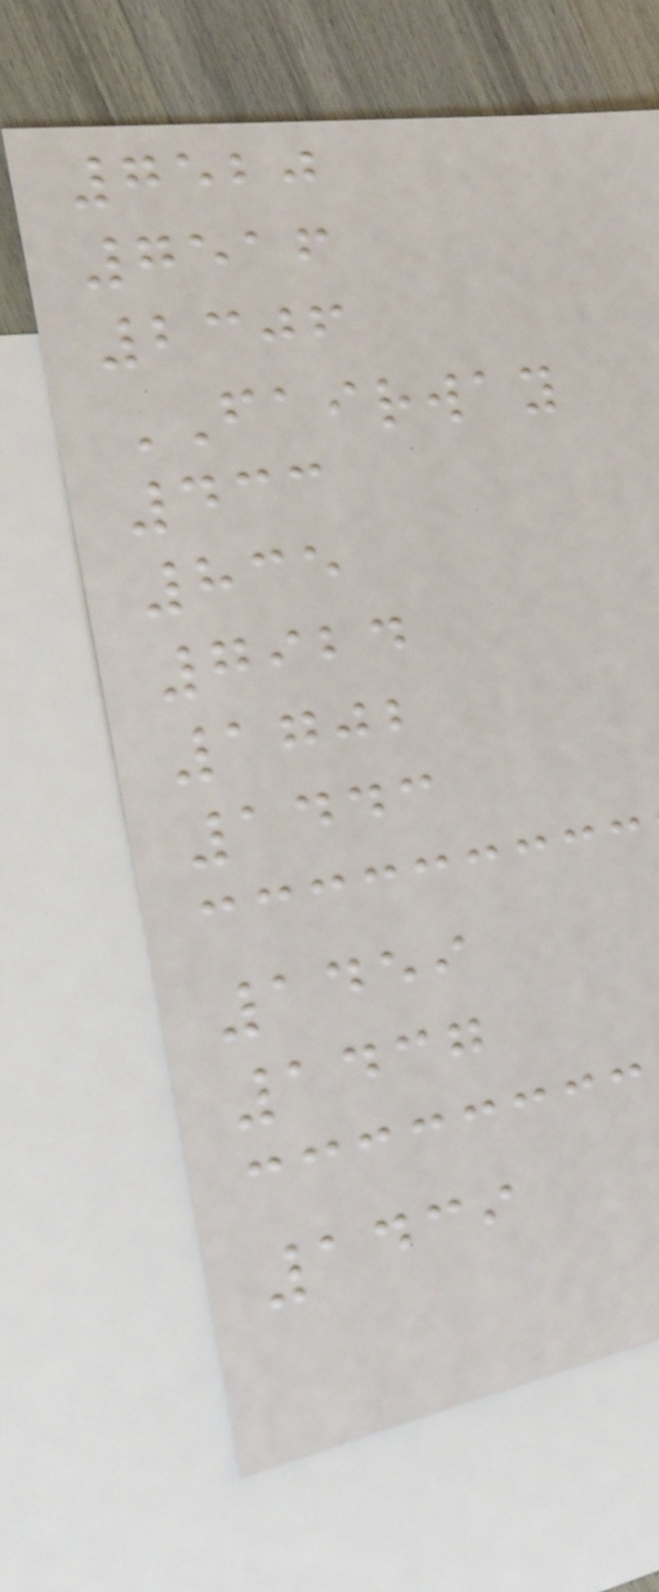7520
7516
2306
FAIRWAY
433
835
7924
1702
1443
1459
1437
1439
